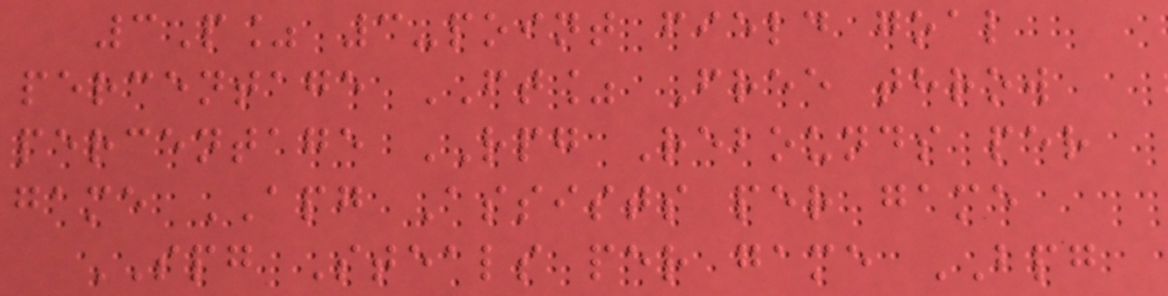3P% 3-point field goal
percentage FT% Free throw
percentage RPG Rebounds per
game APG Assists per game
SPG Steals per game BPG
